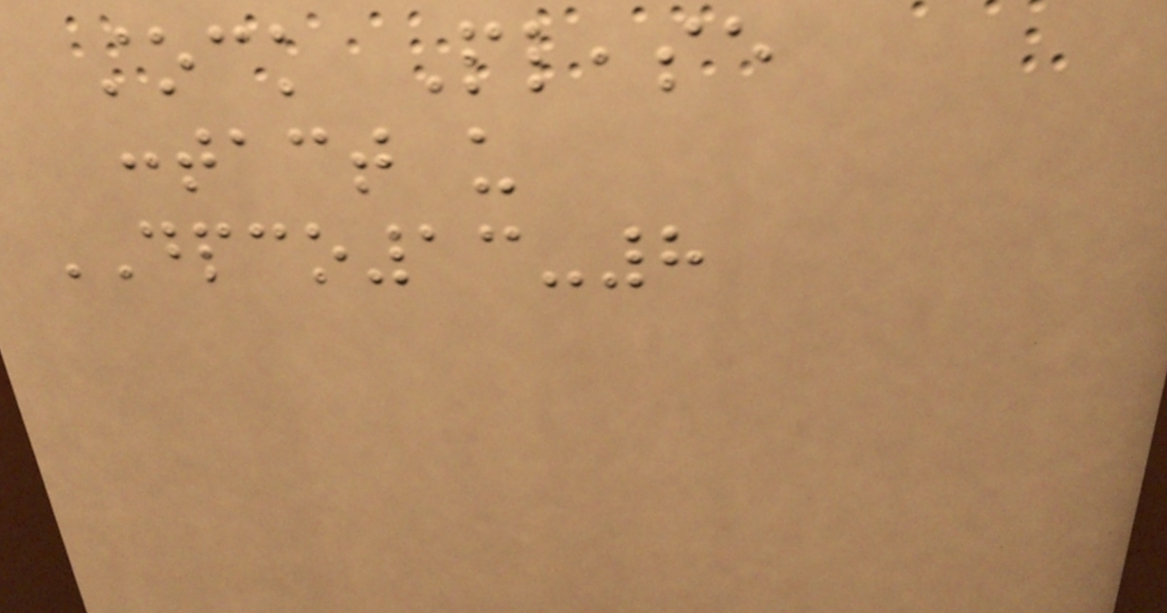stock Please
contact us
DPCO13-8
